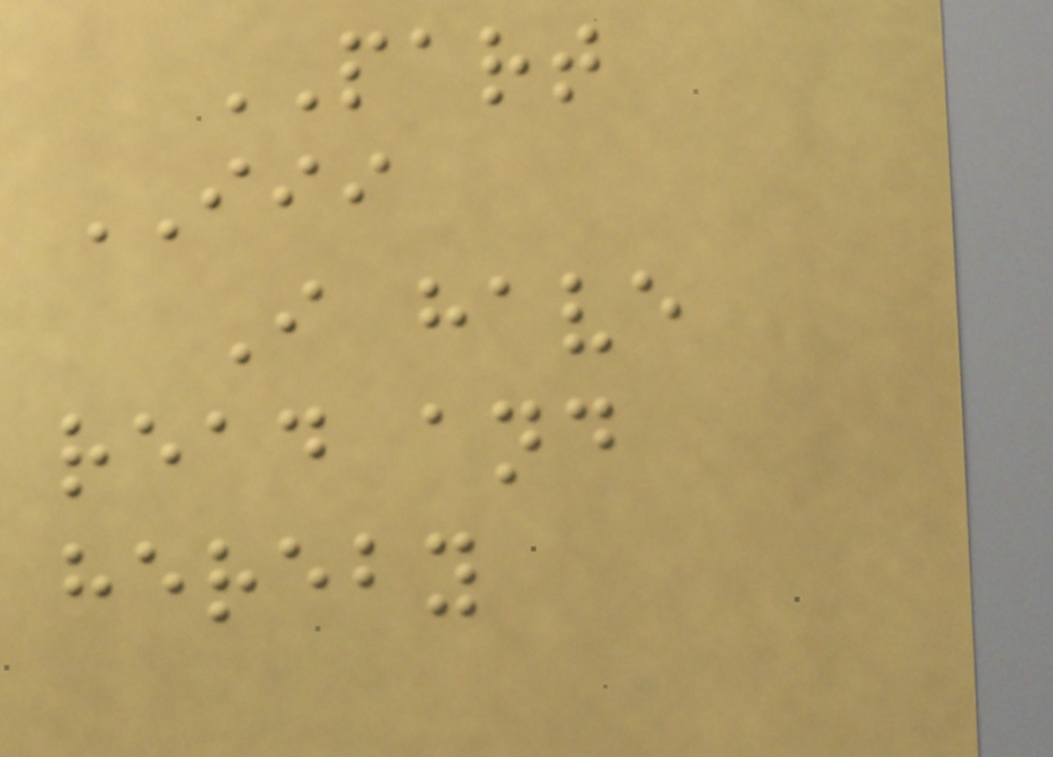PART
III
I have
read and
hereby
